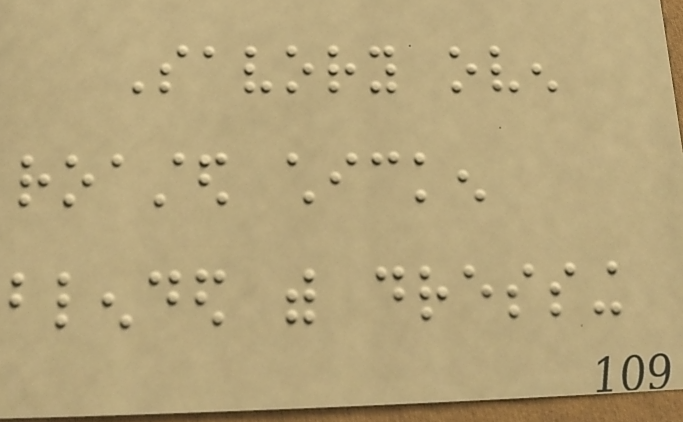Savory oven
roasted chicken
blended with dressing
